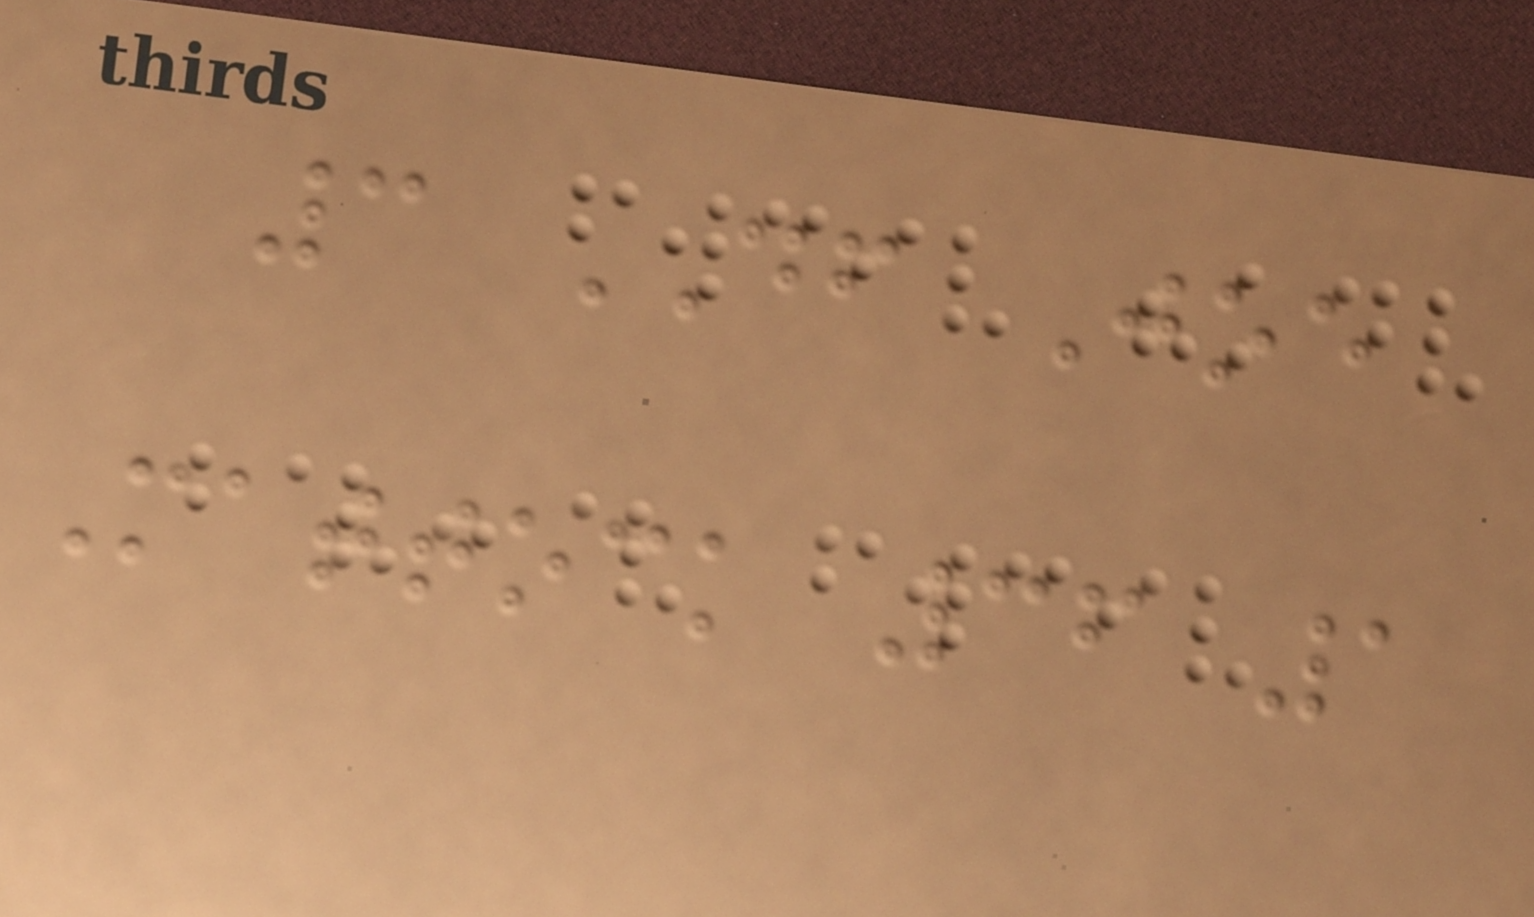3 DF Joe
Mattock 36 1
